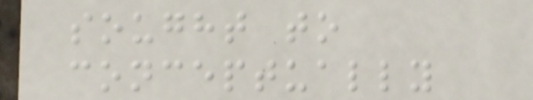sought to
conceptually
